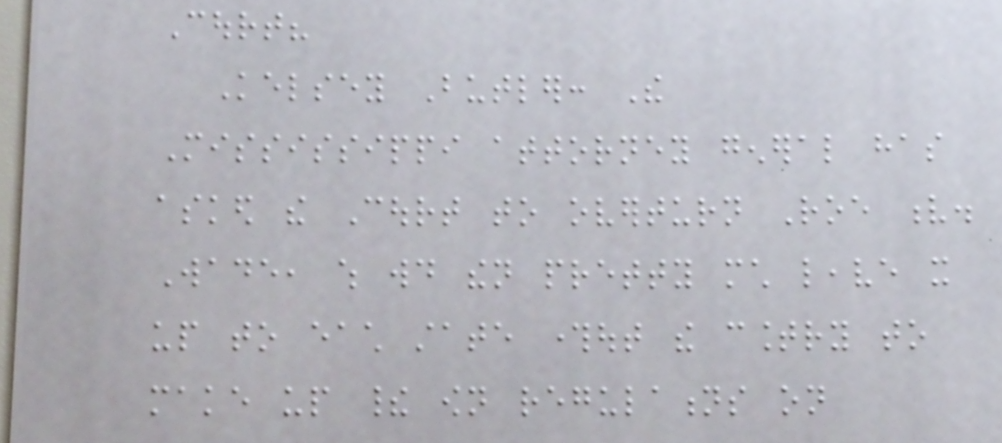Court?
Kelsey Butler: The
Mississippi attorney general has
asked the Court to overturn Roe v.
Wade, which would then pretty much leave it
up to each state throughout the country to
make up their own regulations on
